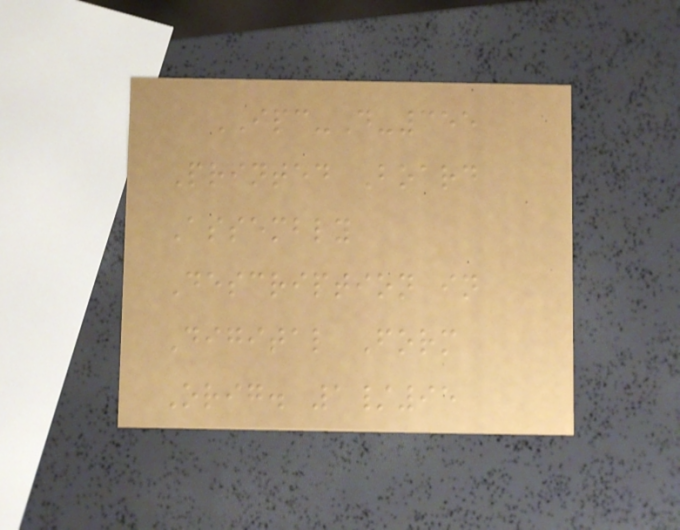IPC-D-355
Printed Board
Assembly
Description in
Digital Form
Orig. 1/95
